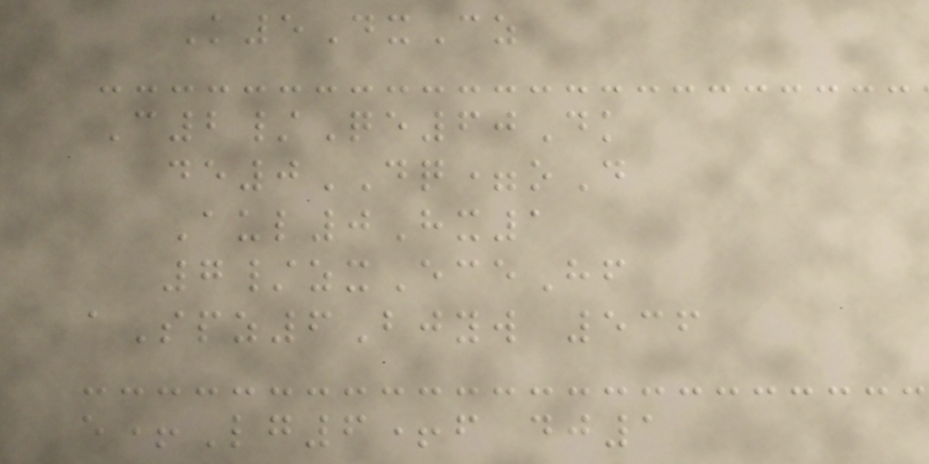K5DxCz
C2/Qe60Dk
de0DQ=oD
Aul0Hx1
7/zxEceHf
aSpz6Bjyw 536
e+Lg6+f dj1
